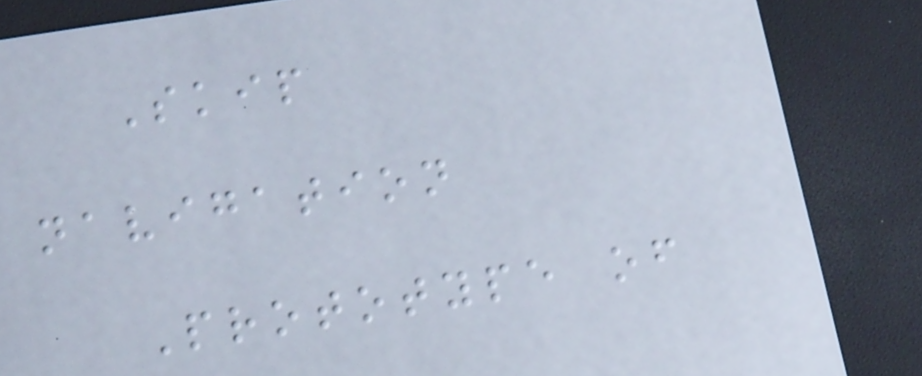Skip
navigation
Prototype of
